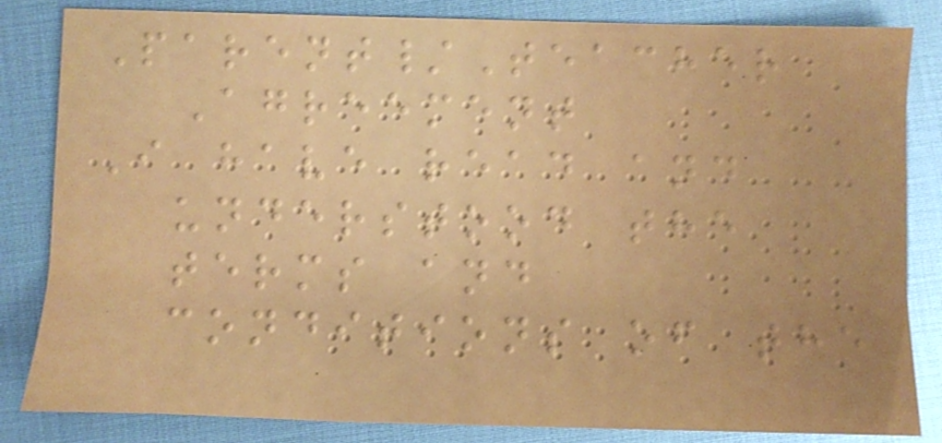Parent/Teacher
Agreement
I have read and
understood the
terms and
conditions of the
